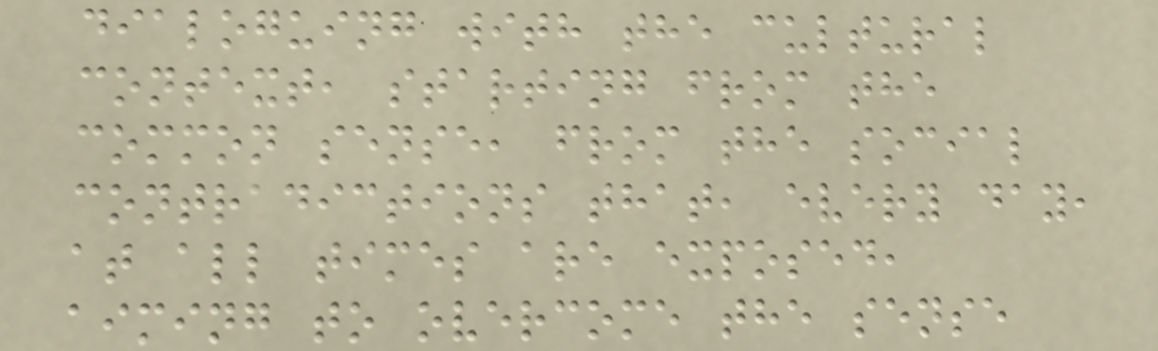dialoguing with the cultural
context, starting from the
common sense, from the social
contradictions that, every day,
at all times are exposed,
aiming to overcome the sense
